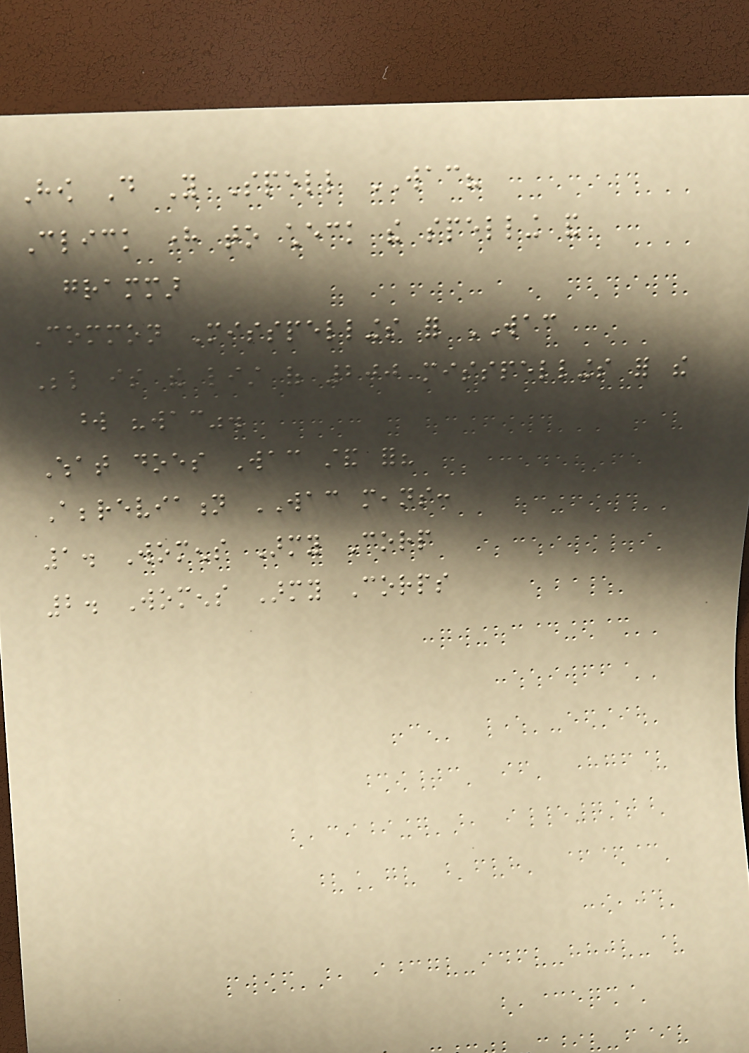How Do You Spell WAC?
Click here to check the spelling and
grammar
Common Misspellings for WAC
Below is the list of 200 misspellings for the
word "wac".
What does Wac stand for?
Abbreviation WAC means:
1. Womens Army Corp
2. Womens Army Corps
